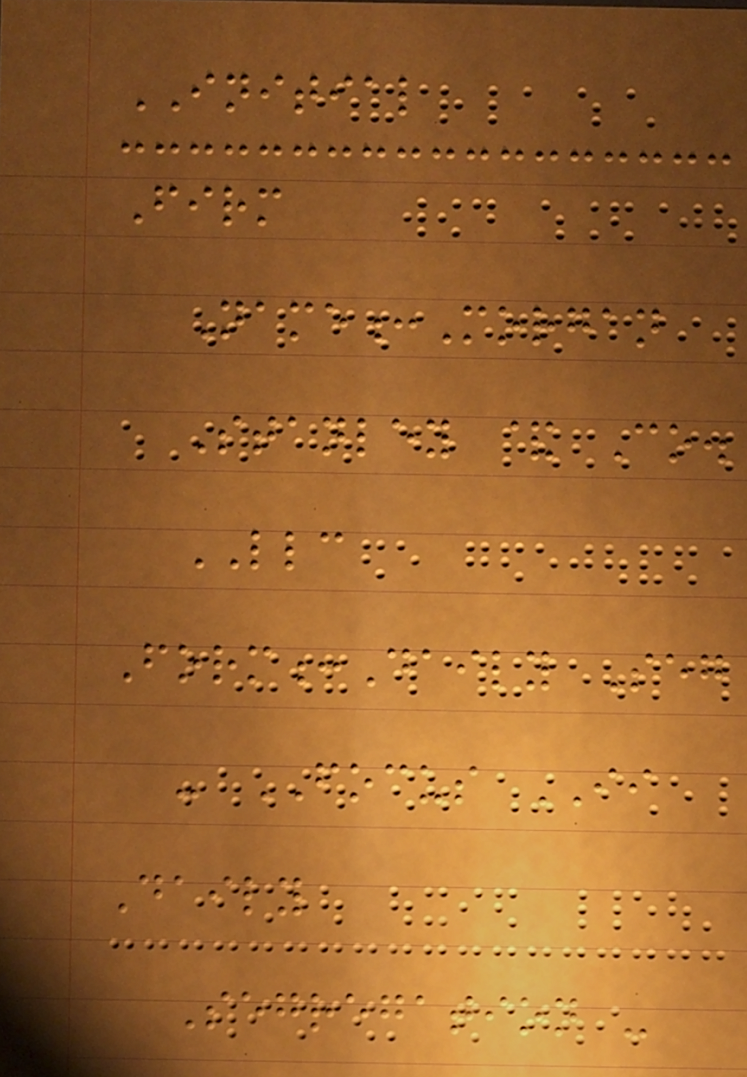INITIAL
Firm
Name:Morgan
Stanley & Co.
LLC
Form:Daily Seg
- FOCUS II
Daily
Segregation -
